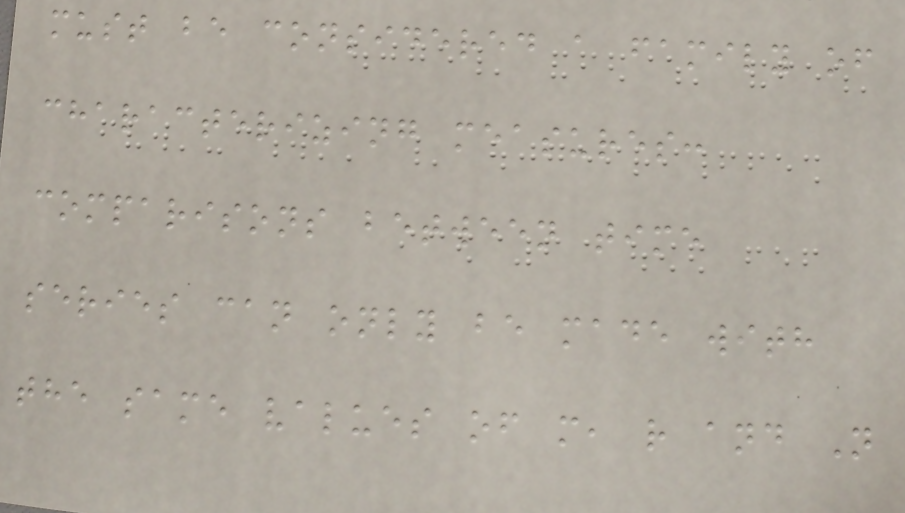must be considered a family of
characterizing measures:
comparisons between time
series can only be made with
the same values of m, r and N
